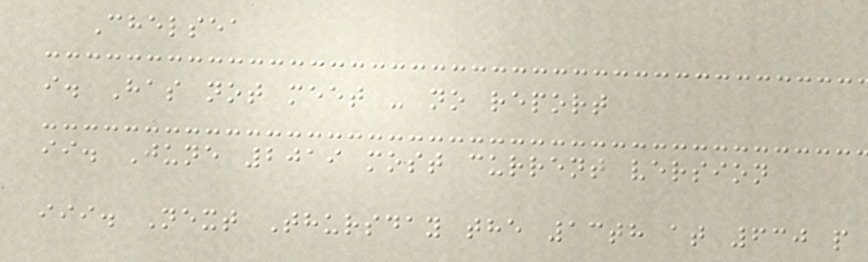Chelsea
i. Has not meet - no report
ii. June 2019 most current version
iii. Next Thursday the 13th at 630 p
